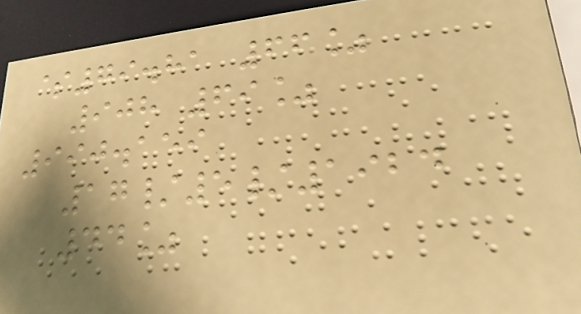$79.81 66%
908 69%
990.159
17/5/1924
44%
